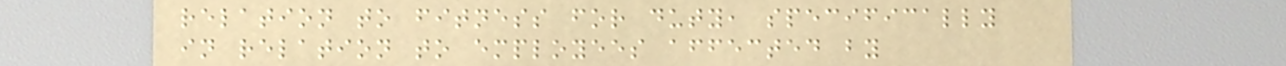relation to fitness for duty, specifically
in relation to employees affected by
